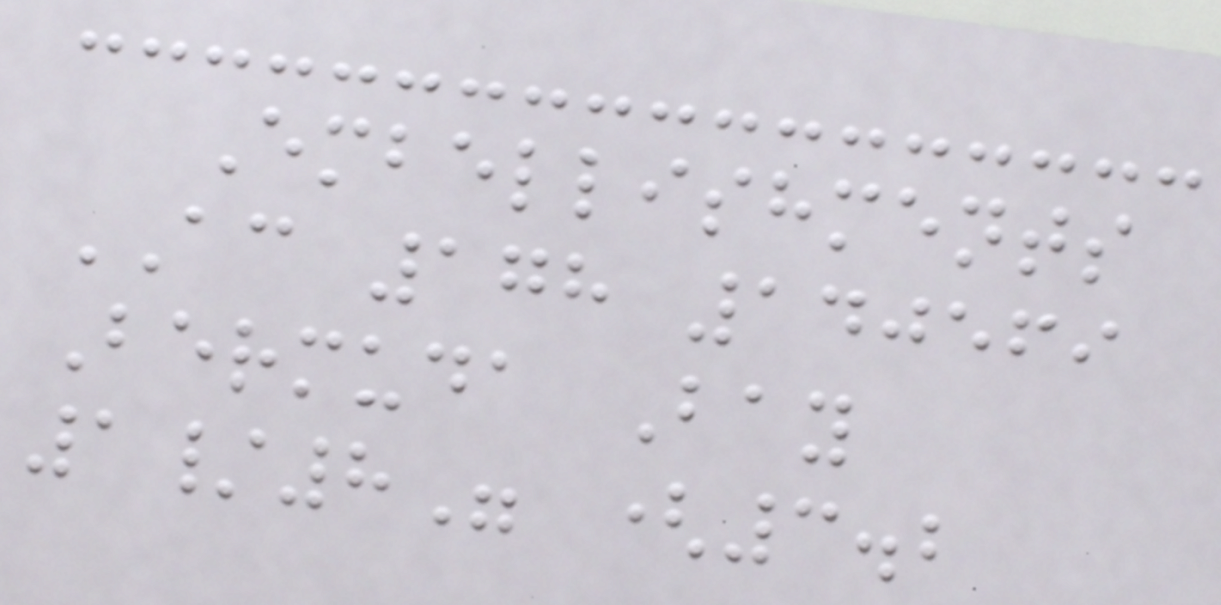Embellishments
AC 178 140569
Bermuda Bay
1/8" (3.2
